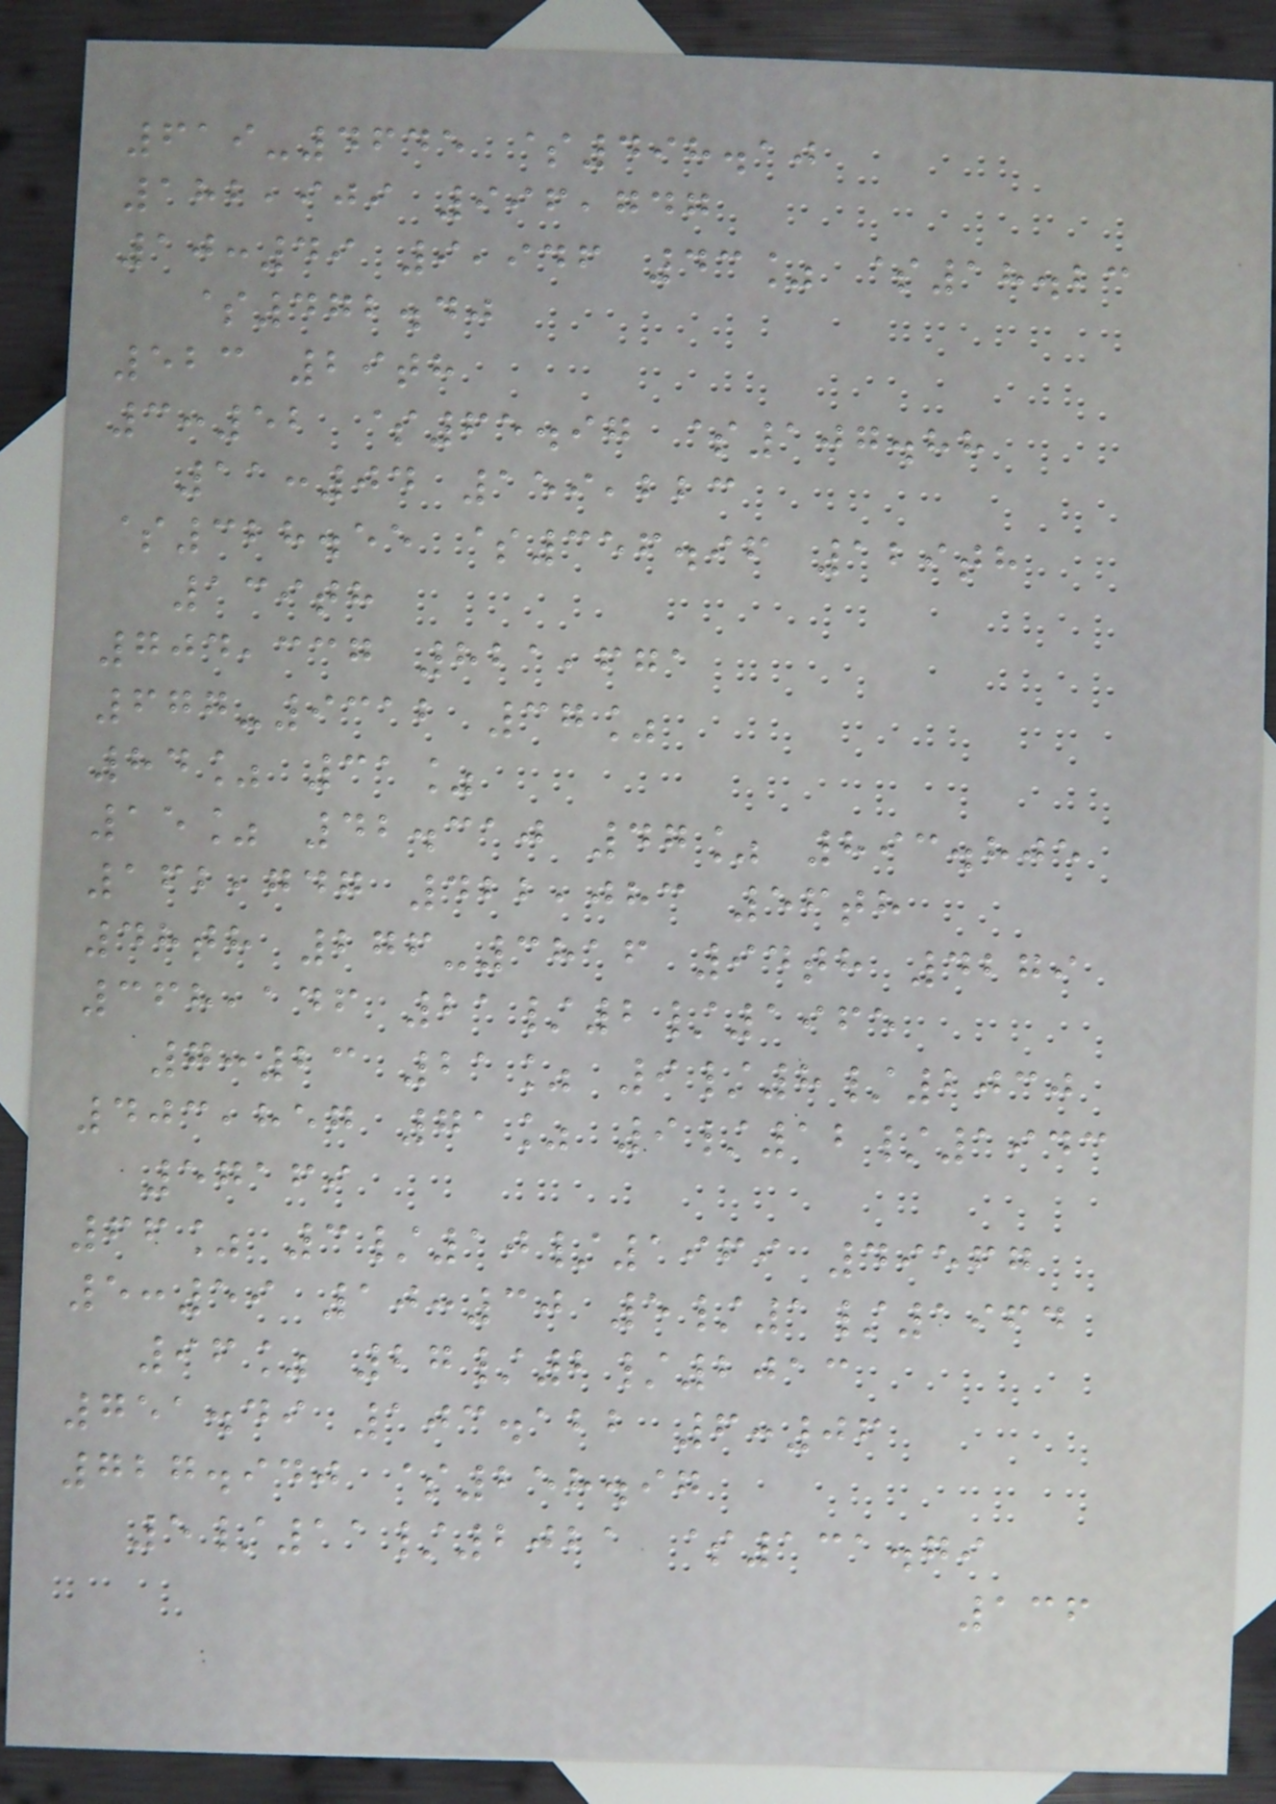619-4645 $498.10
182,909 996,747
10:49 9,946 43% $18.23
$472.40
523 29th
3:52 $65.97 $107.88
11:04 159,223
$328.55 $356.96 129th
139th
704,337 821,671
677-9312 37%
84% 31%
15% 42.310 47% 893.805
162,747 422,083 56th
48th 276-3816 94th 4279
368,146 21/2/1965
7:23 21% 9/8/2030
403,857 71% 9/12/1943
57169
66% 3/10/1969 49567
5:59 10:30 5/1/1964
96% 27/2/2013
751.49 103.122 6:06
727.940 $258.97
5/11/2021 $131.79
136
